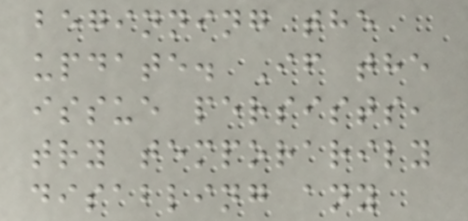beginning the
update. If the
issue persists,
try temporarily
disabling any
